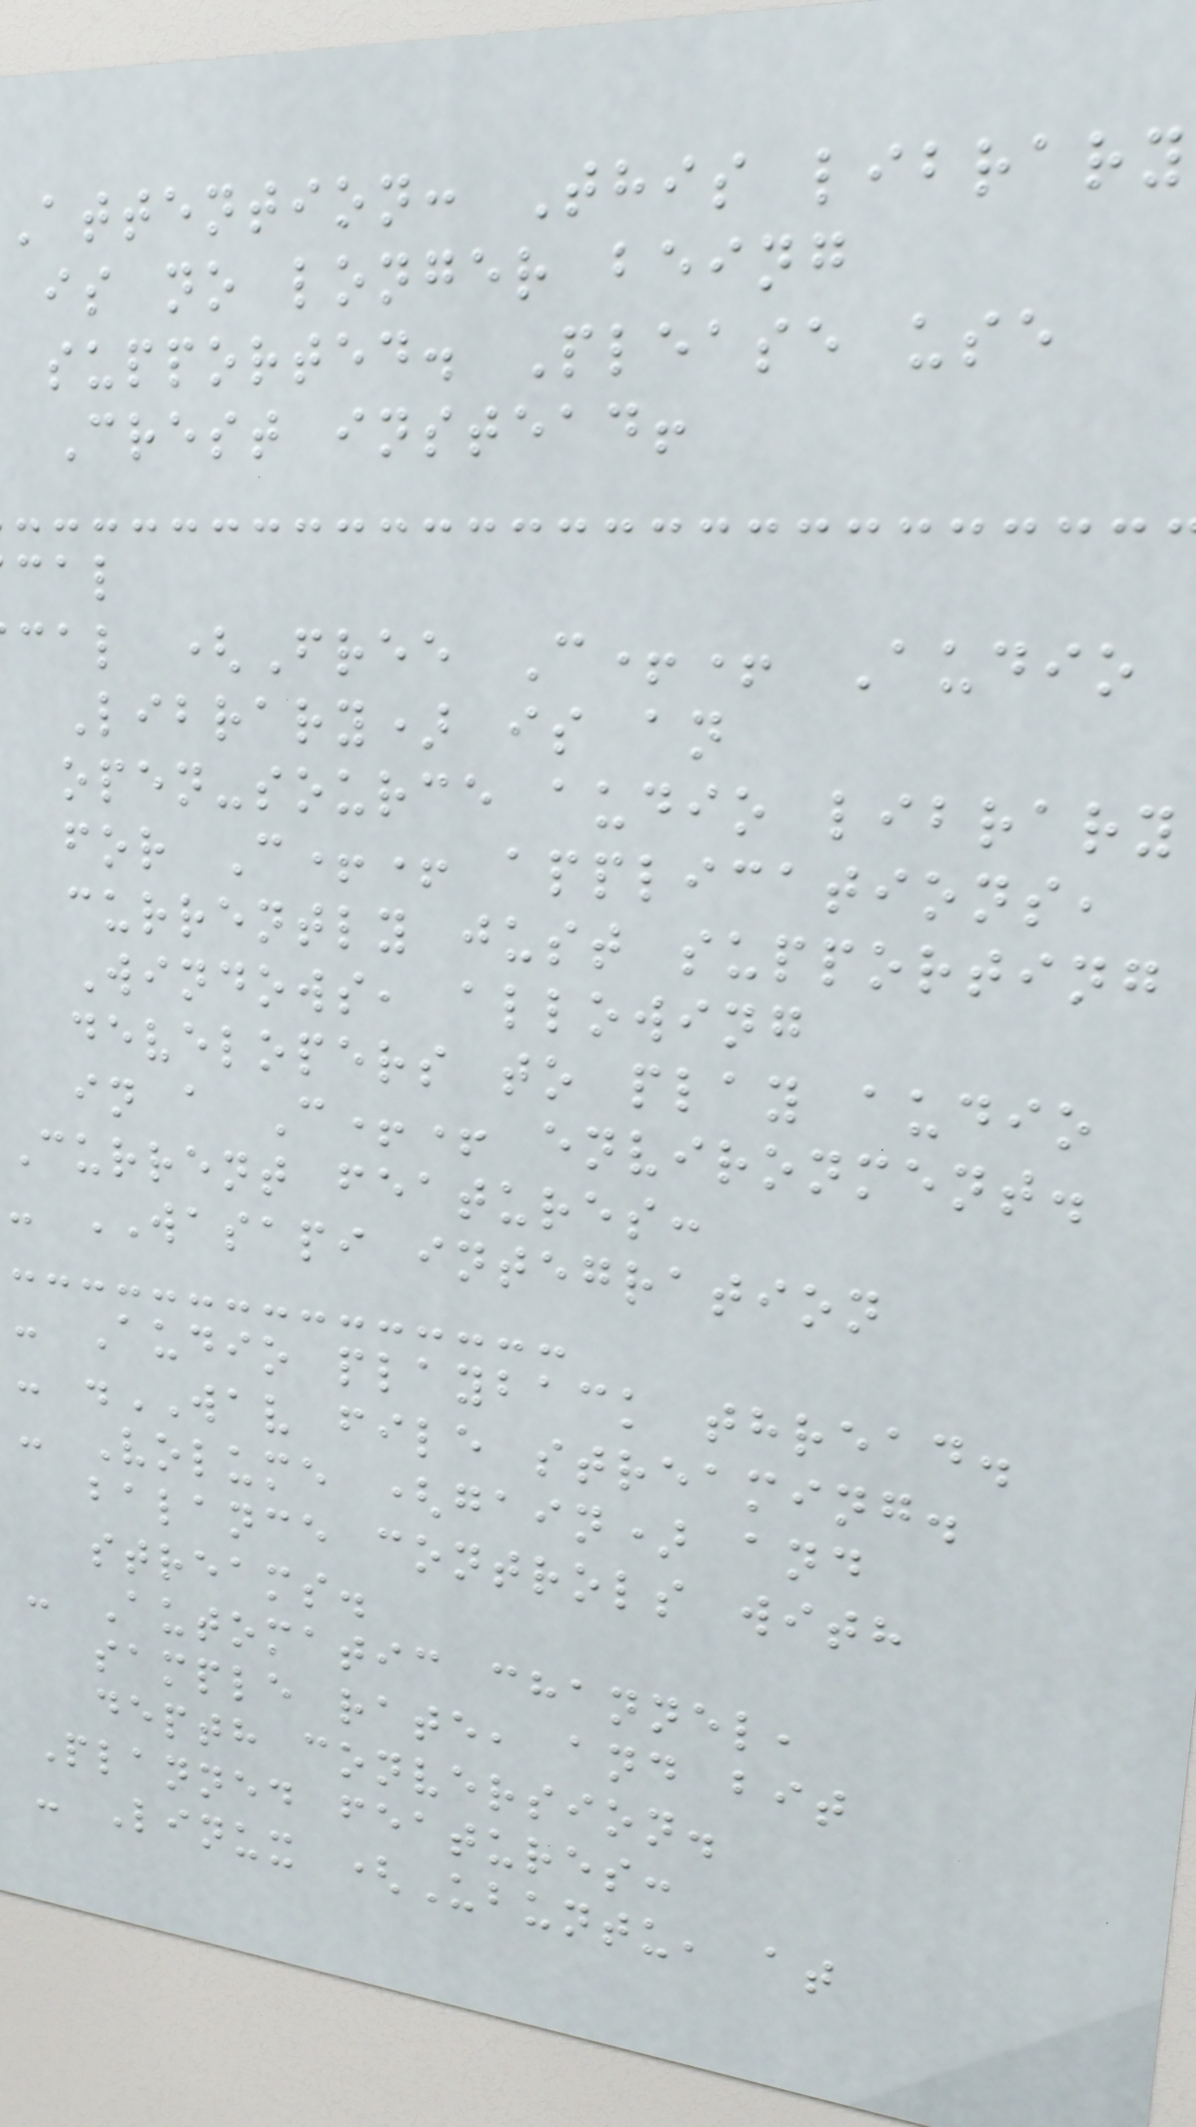attention: This library
is no longer being
supported. Please use
Crest instead!
cal (Free C++ Audio
Library) is an
open-source audio library
for C++ applications,
currently just supporting
Windows, allowing
developers to play audio
in a C++ environment.
Current features:
- WASAPI integration
- Audio playback thread.
- .WAV file streaming.
- Volume (gain) and
balance controls with
streams.
- Automatic channel,
sample rate, and bit
depth conversion.
Planned features:
- Linux (Ubuntu, at
